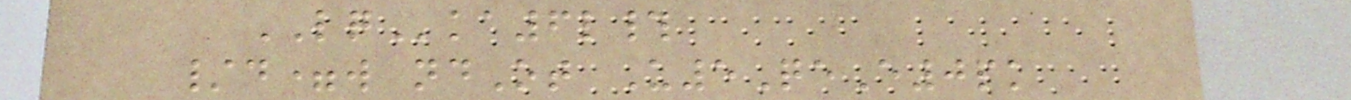LQka6l#
/d=w ndOt U5QeE0pk
